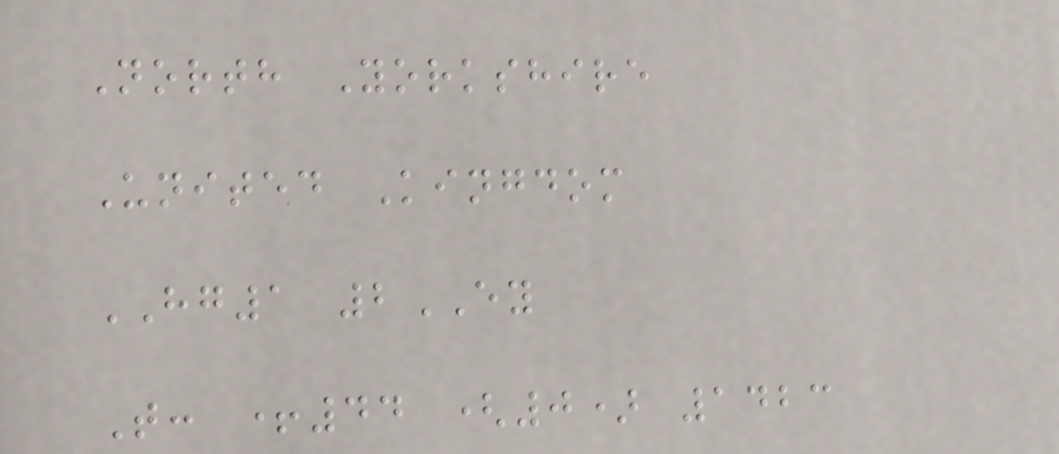North Yorkshire
United Kingdom
HG1 2EY
T: +44 (0) 1423
